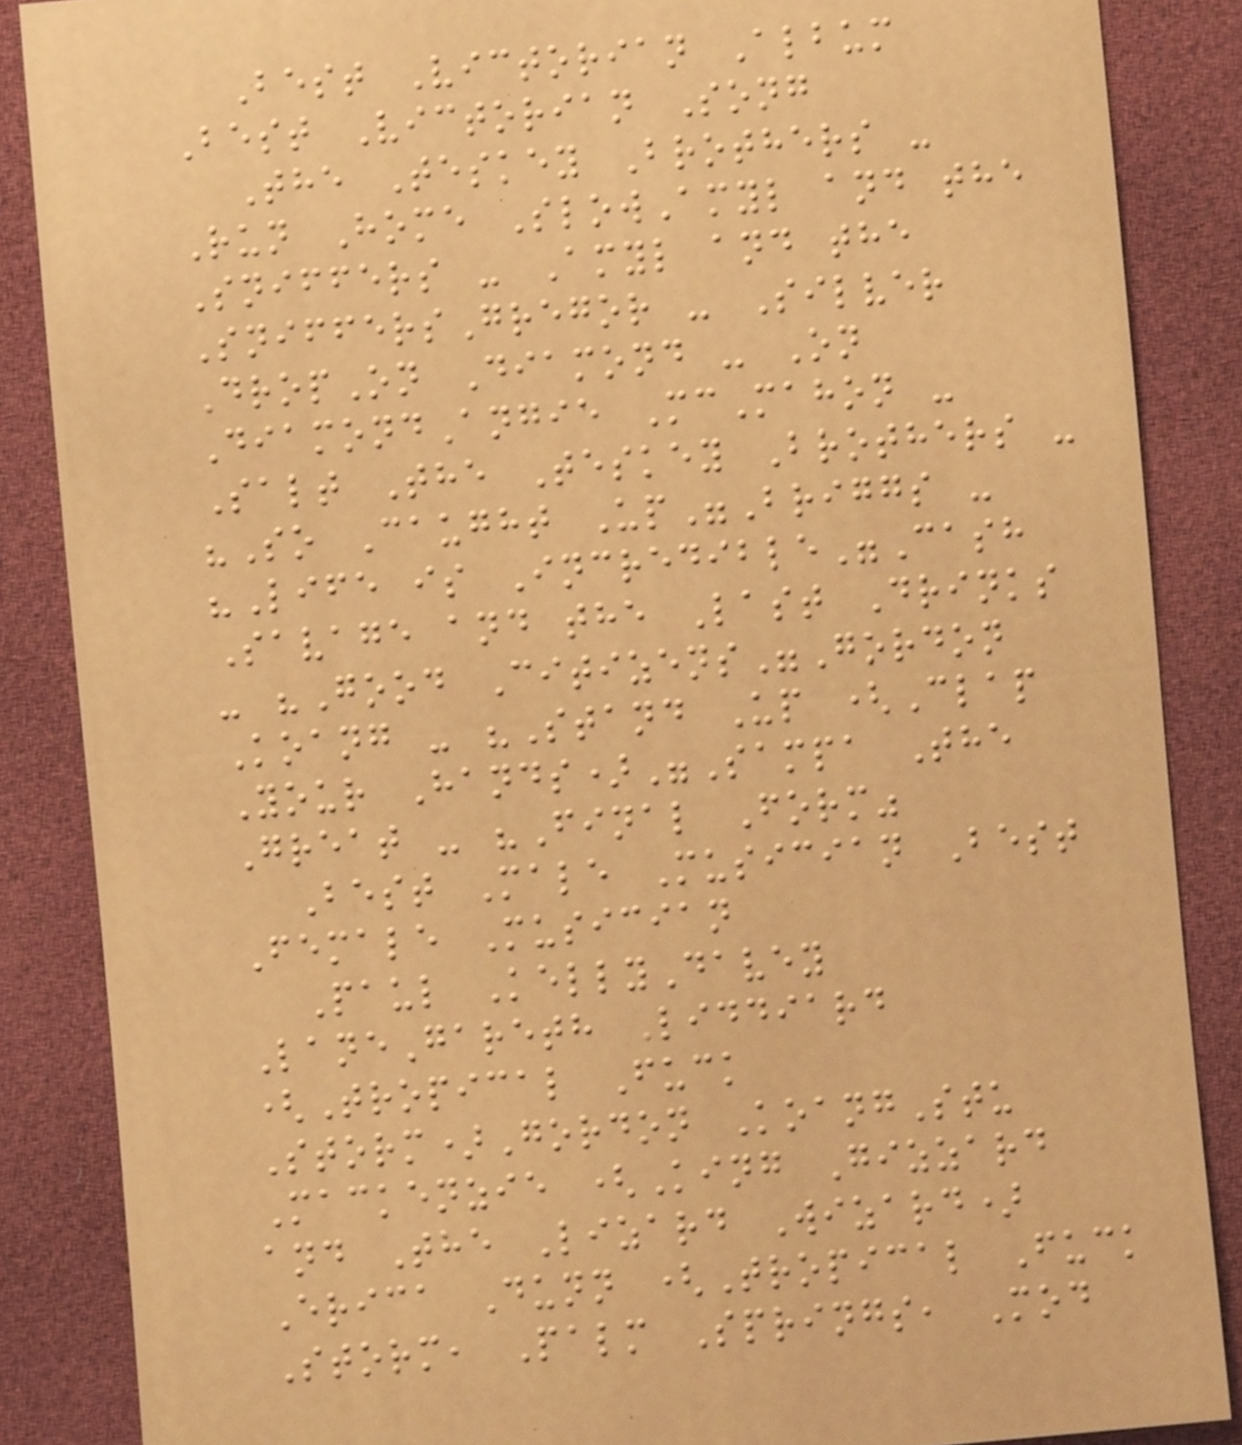Best Victorian Album
Best Victorian Song
The Teskey Brothers -
Run Home SlowAmyl and the
Sniffers - Amyl and the
SniffersGregor - Silver
DropOn Diamond - On
DiamondAngie McMahon -
Salt The Teskey Brothers -
"So Caught Up"Briggs -
"Life is Incredible"Cash
Savage and the Last Drinks
- "Good Citizens"Gordon
Koang - "Stand Up (Clap
Your Hands)"Sampa The
Great - "Final Form"
Best Male Musician Best
Female Musician
Paul KellyDavey
LaneGareth Liddiard
(Tropical Fuck
Storm)Gordon KoangStu
Mackenzie (King Gizzard
and The Lizard Wizard)
Erica Dunn (Tropical Fuck
Storm, Palm Springs, Mod
